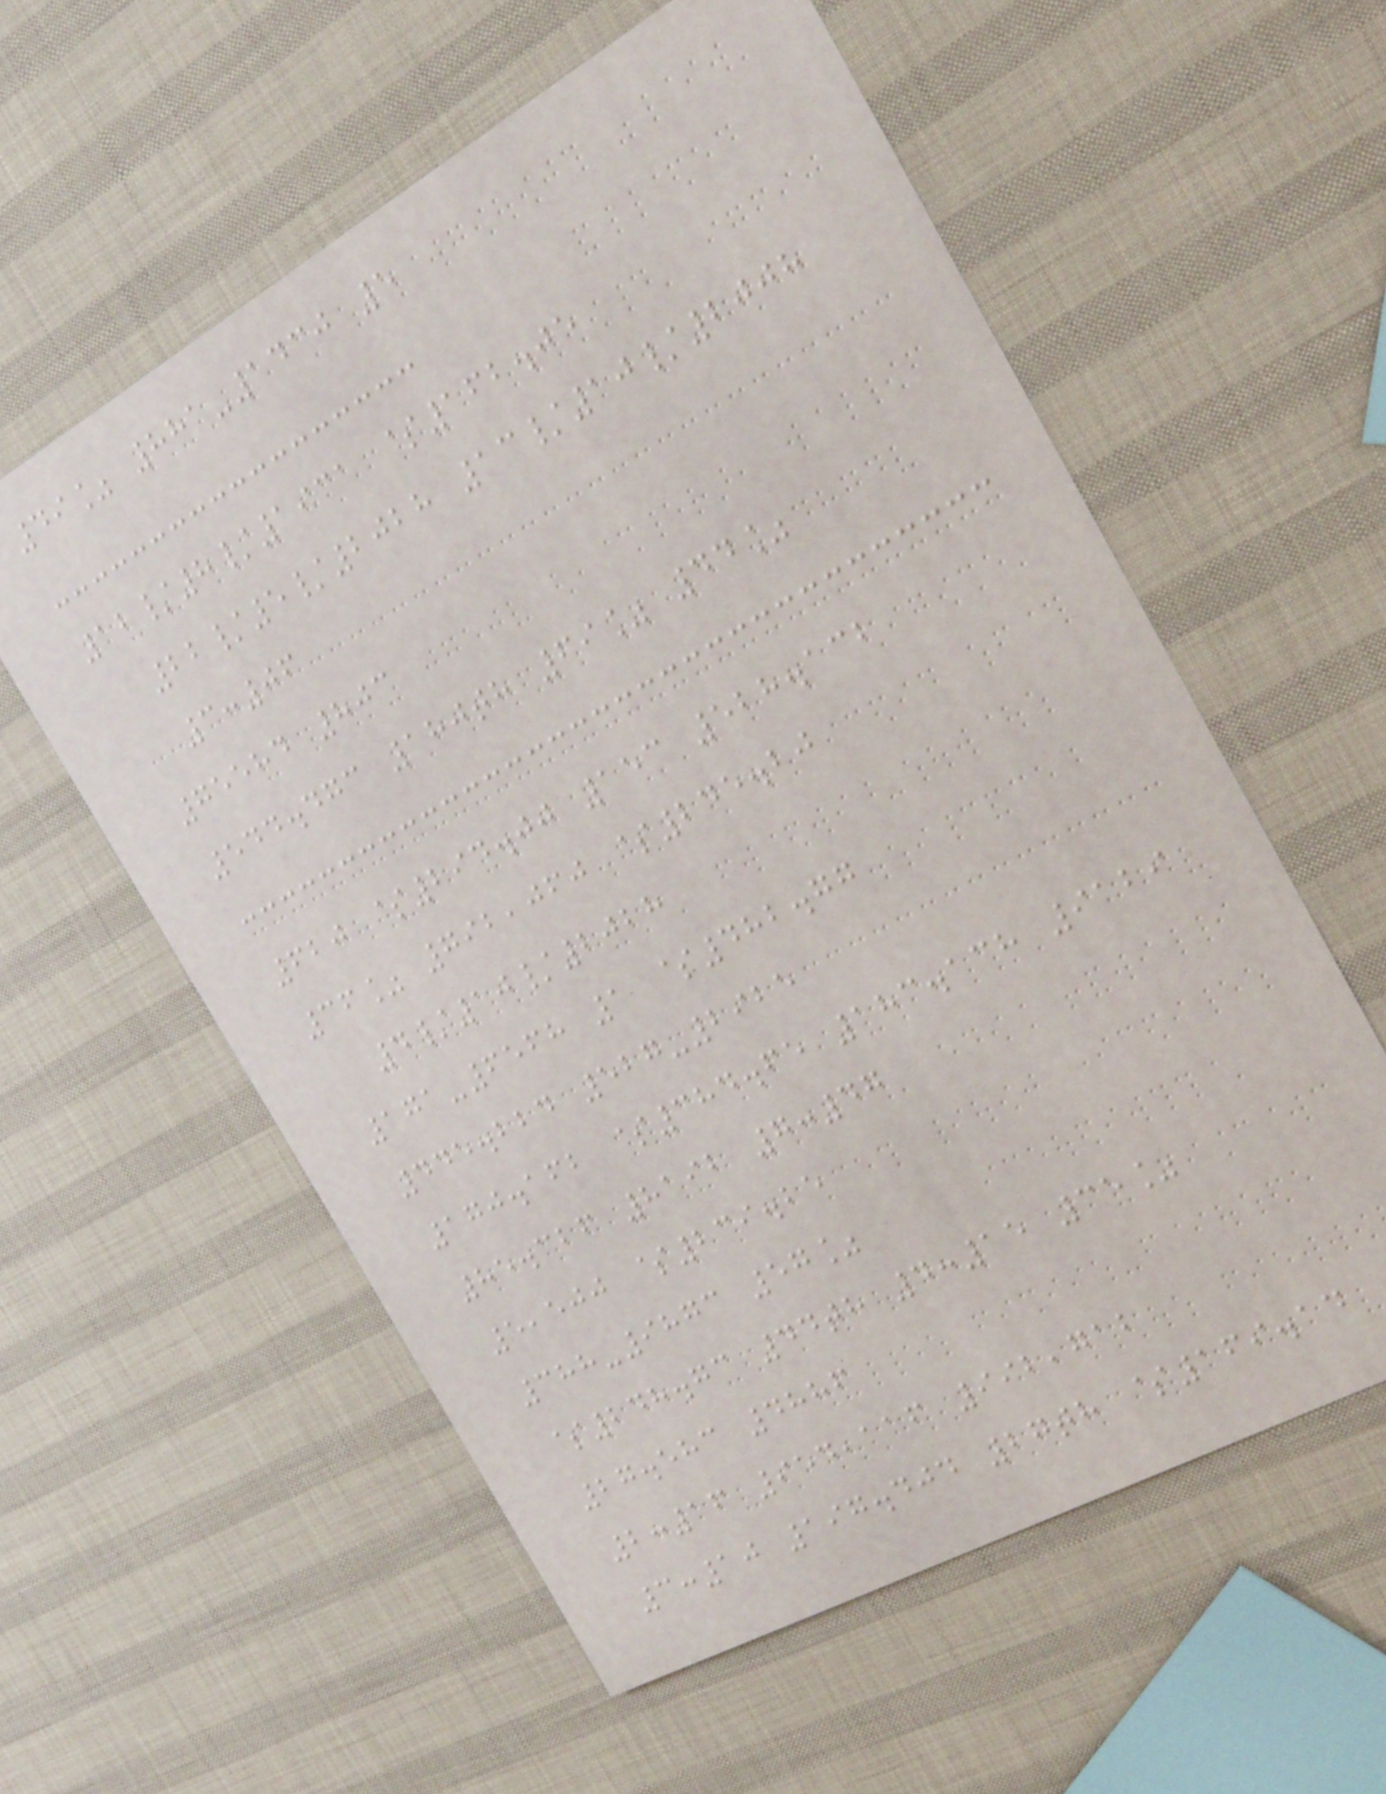49% 881-1430 5
12/8/1931 $162.05
22/5/2028 13/10/2008
3:06
75584 803
544.473 180th 69% 44%
620 $294.00 153 528.132
36% 792,060 $245.20
4/10/2028
171-6568 1 $482.77
445.224 527-2925
170.162 $384.65 183.138 9129
85.326 8192 7:47
5,500 $239.25
388-9873 57%
$248.73 44th 4:15 35%
27.583 4886
2:16 954,116 992,712
3:10 197.404 27th $169.14
